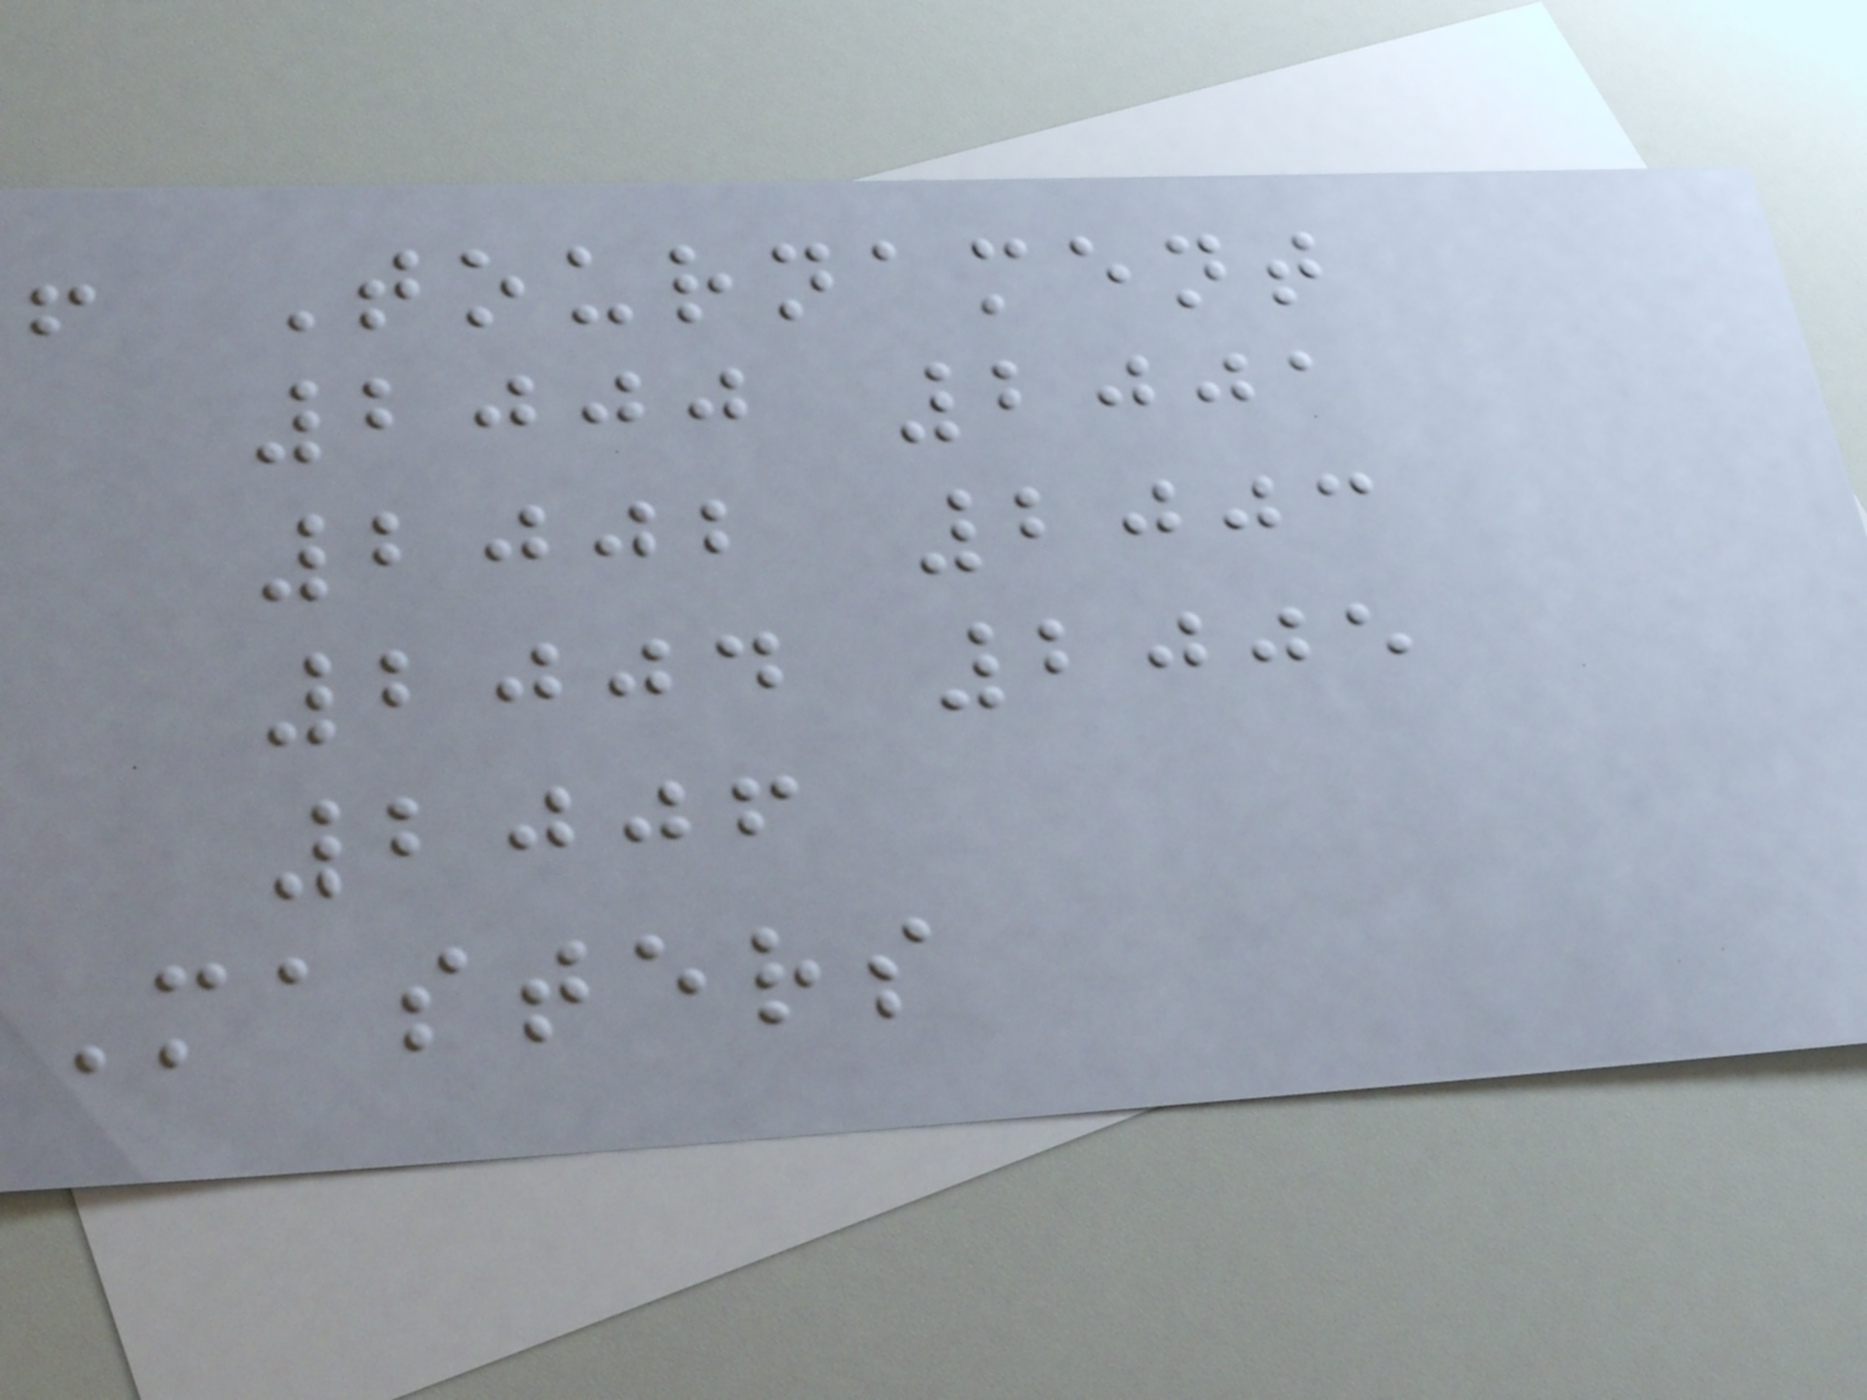! Tournament
2000 2001
2002 2003
2004 2005
2006
Masters
